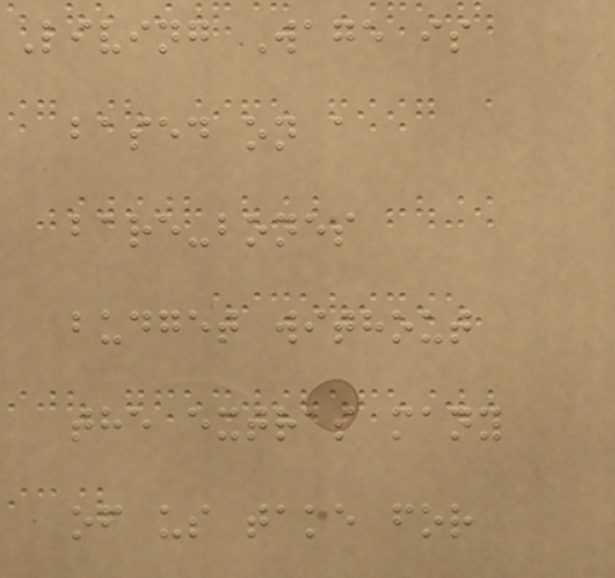Living Wage is
based on a
bare-bones
budget without
the extras many
of us take for
